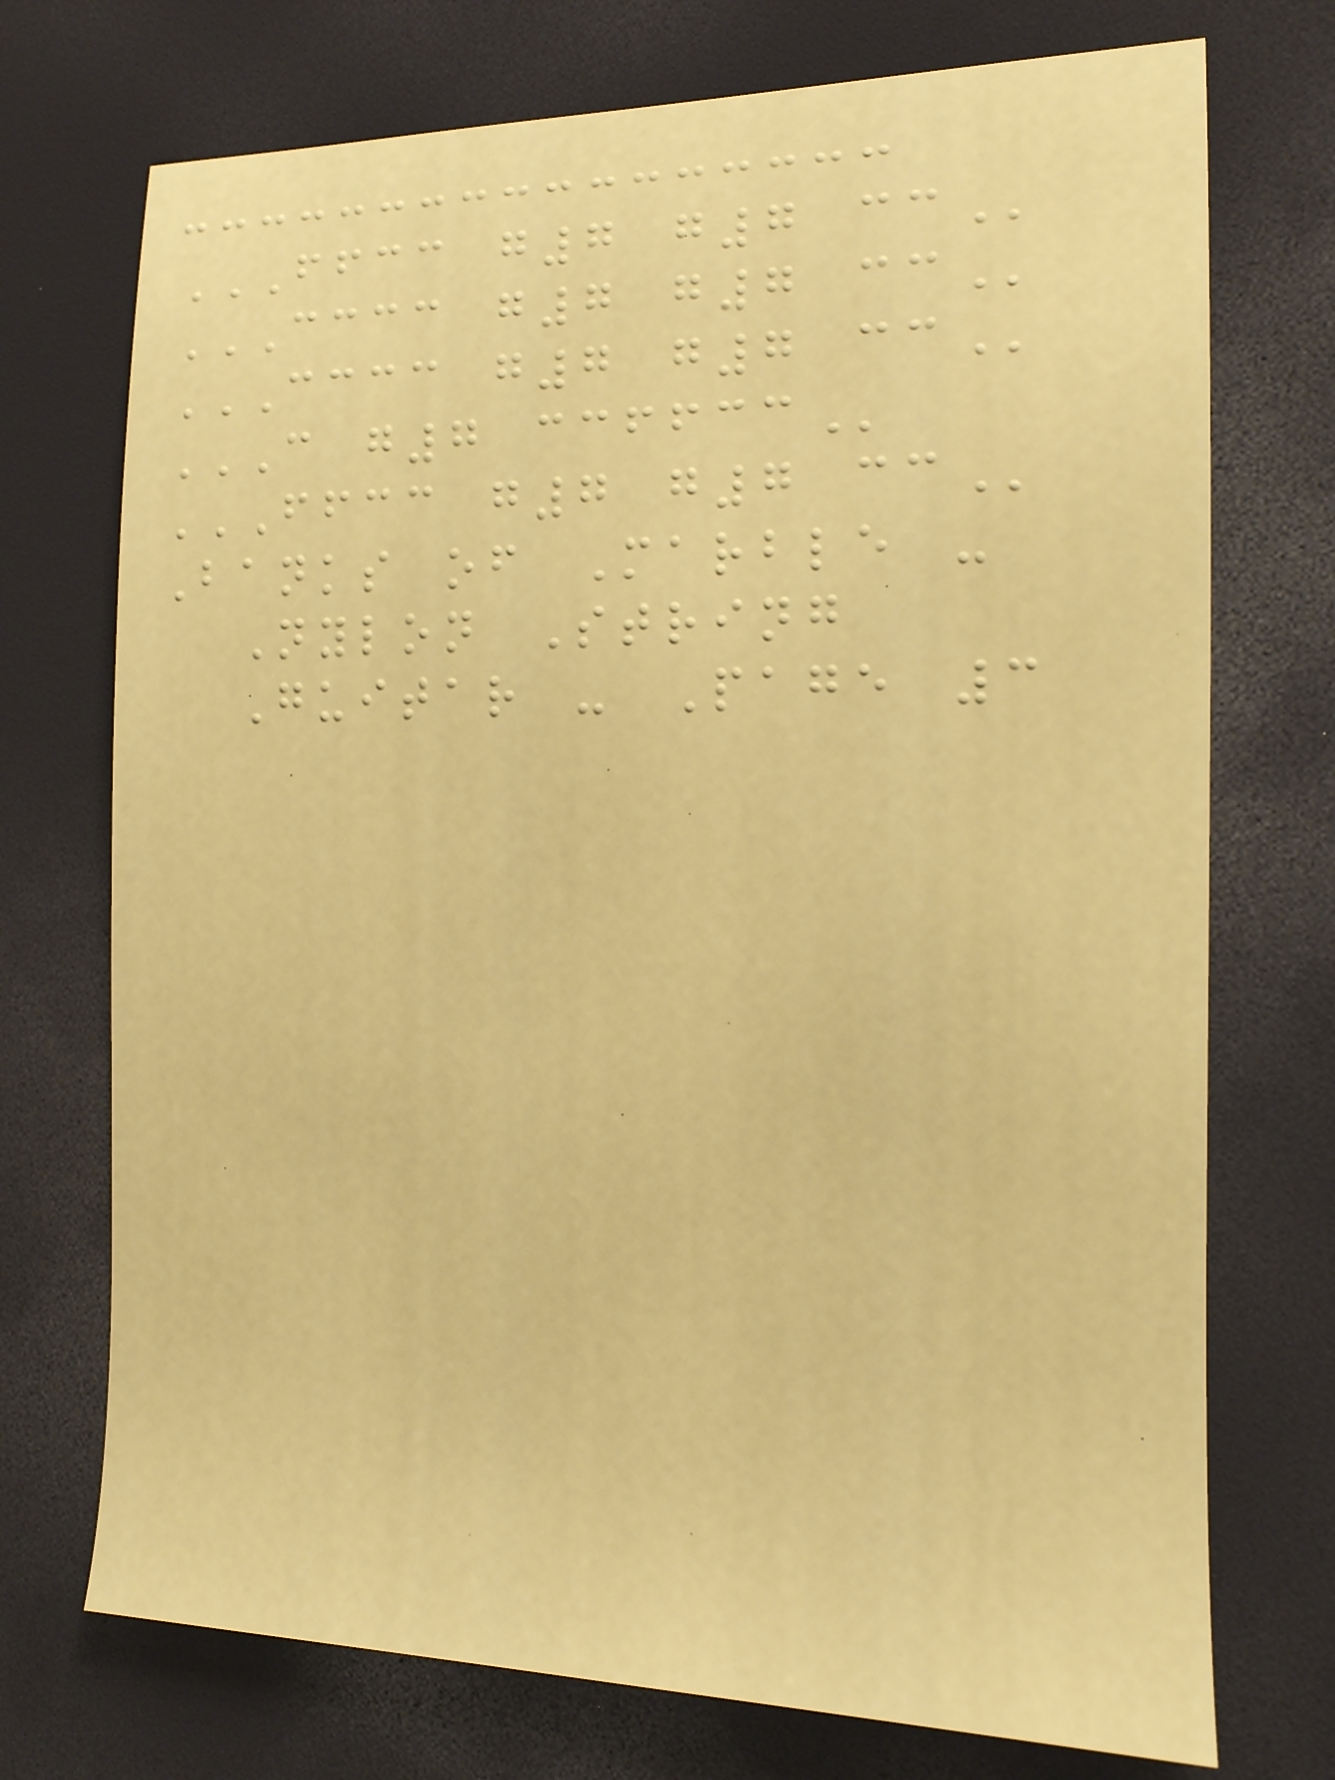FFCC G7 G7 CC
CCCC G7 G7 CC
CCCC G7 G7 CC
C G7 CCFFCC
FFCC G7 G7 CC
Banks of Marble -
Nylon String
Guitar - Page 3
